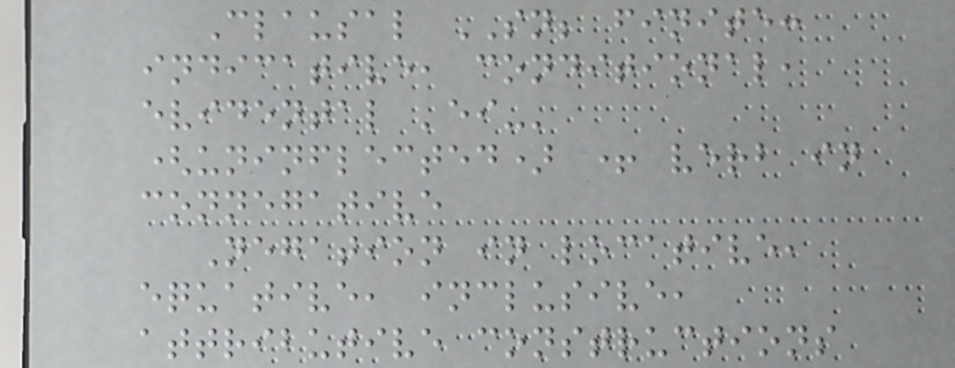Clausal SN; finite:
indicative, conditional,
evidental 'ei-'
(uninflected) + verb in
connegative
Negation in locative,
equative, inclusive,
attributive constructions
